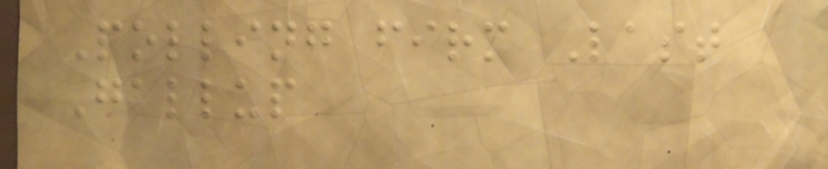Polling firm Last
Gallup
